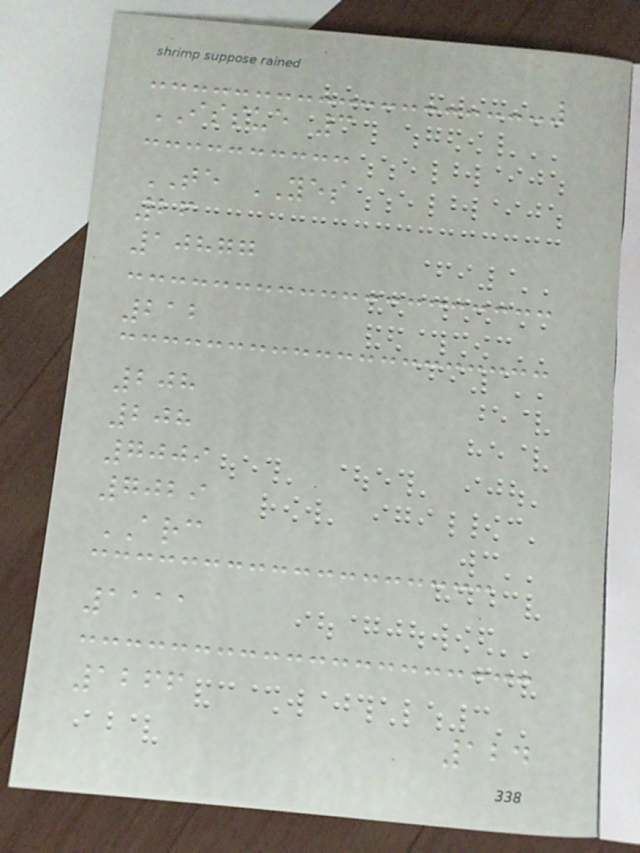ISSUE 3
TE YES
26
10877
212
208
208
7009
7029
ARC
1111
1266
124
